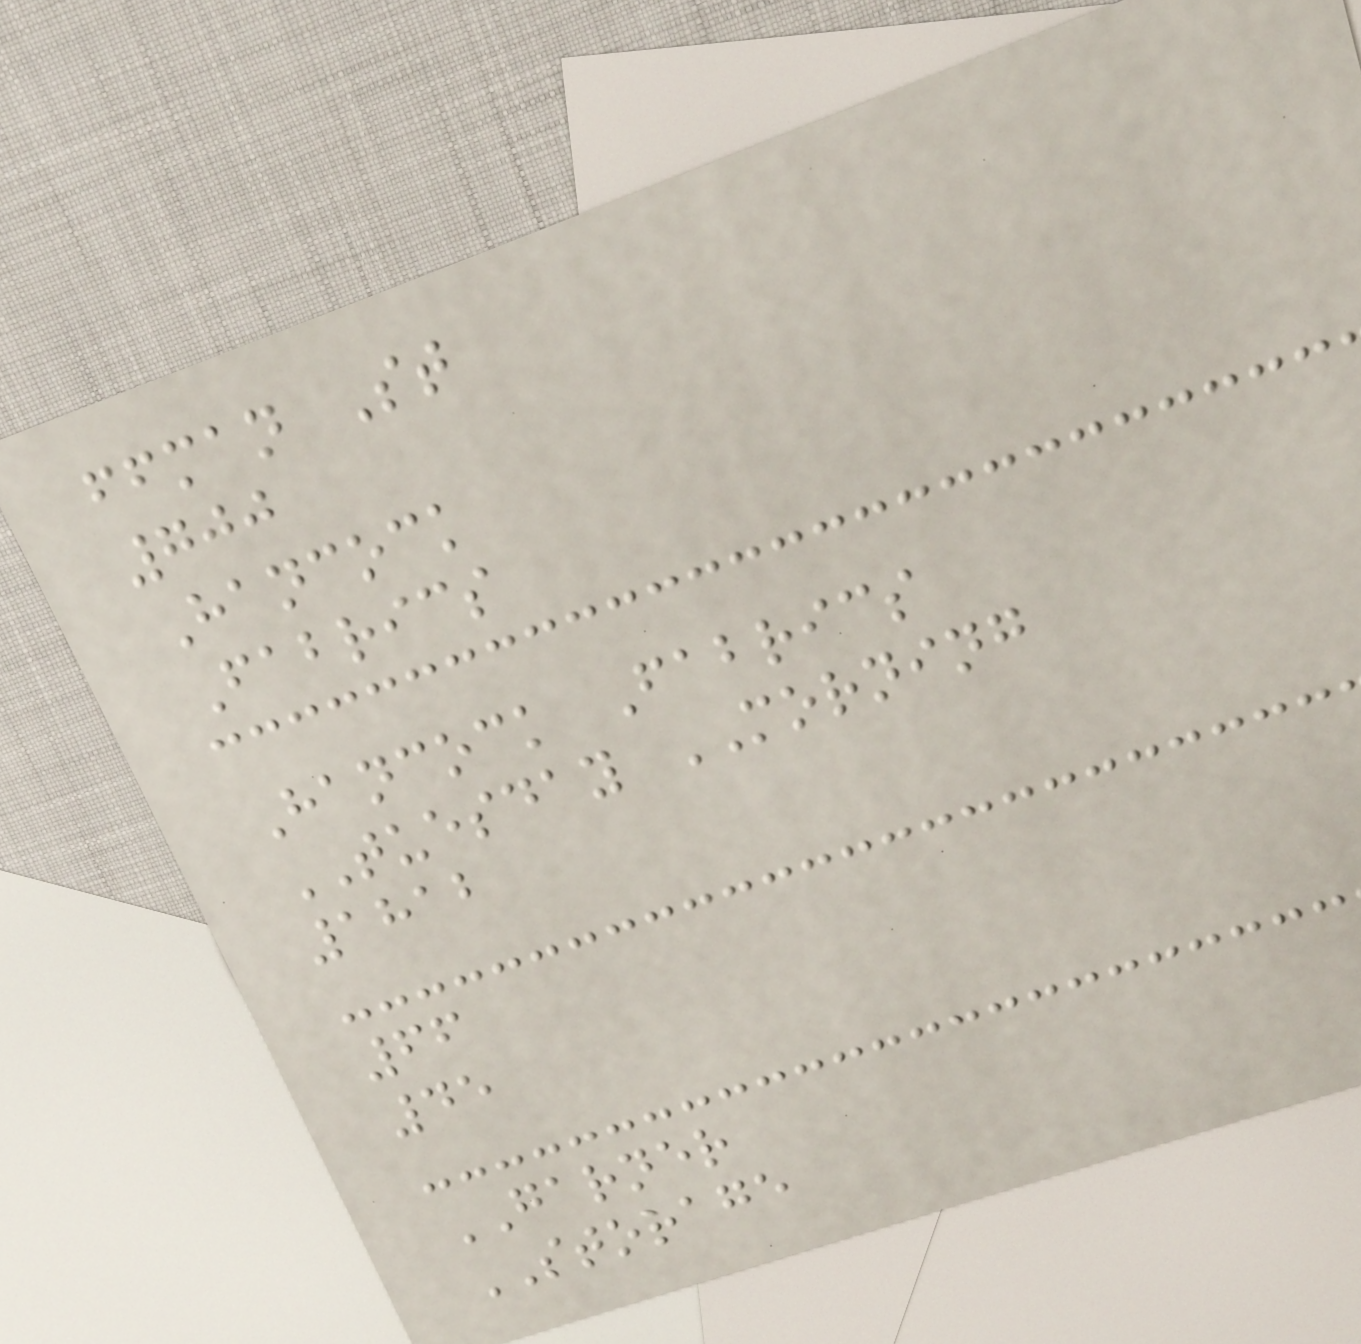ffman St
700
Hancock
Fabrics
Hancock Fabrics
TUESDAY MORNING
1812
66
45
GARNER
STORAGE
